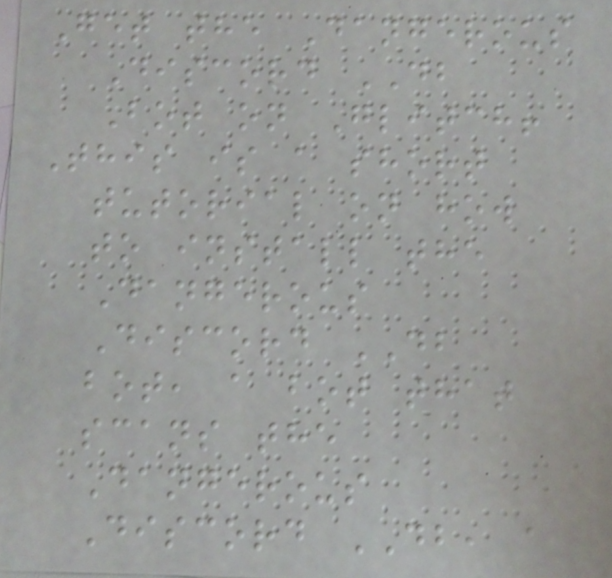Get the Dangerous
Discord DB
Bot on Glitch!
This is a short
tutorial on how
to install the
Dangerous
Discord DB
bot, a bot that
scans the
Dangerous
Discord DB, a
